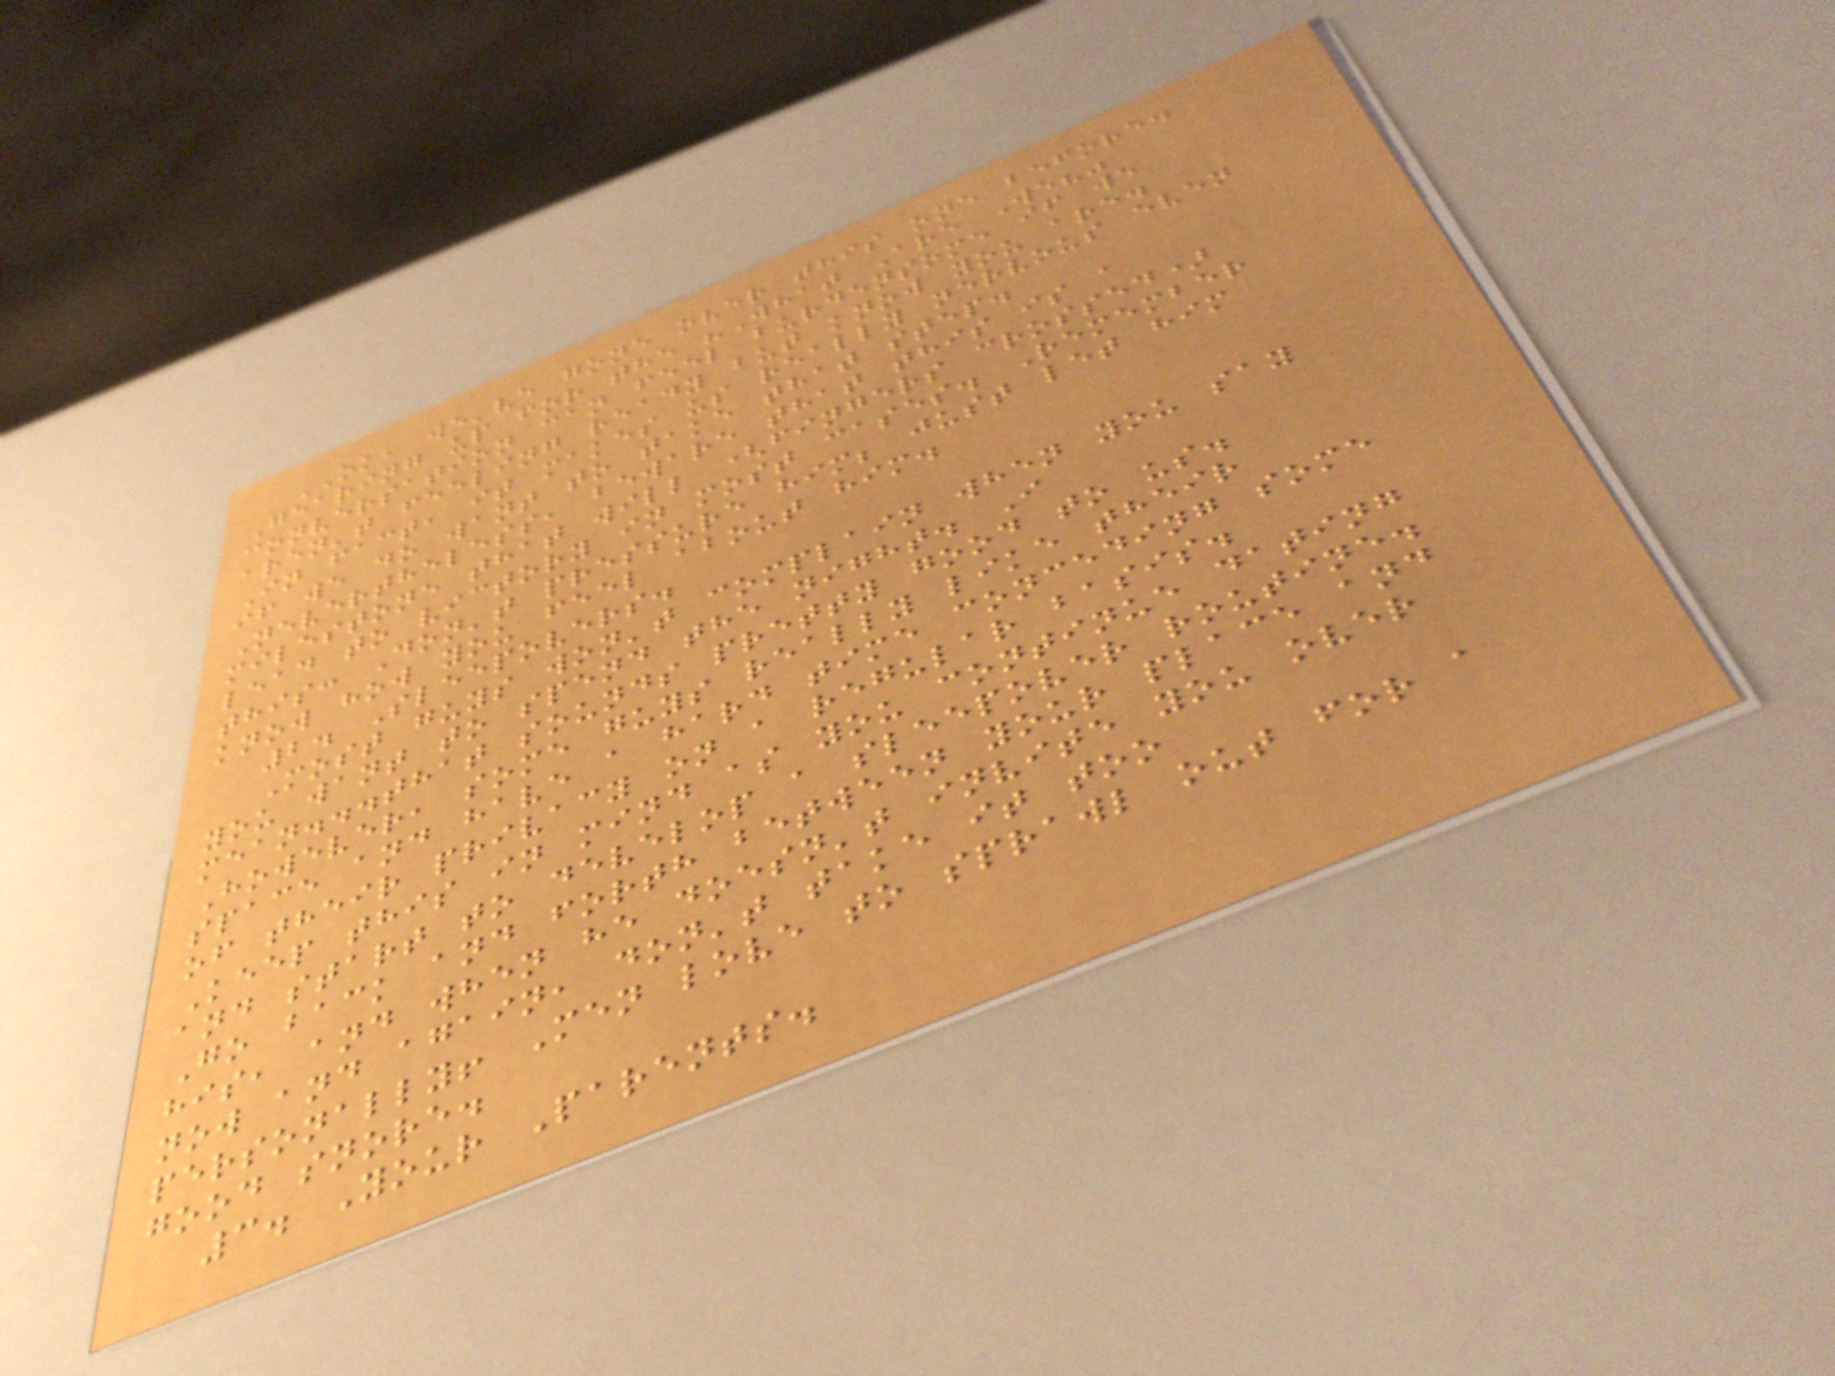OK, we've gone over this one before.
Gearing up for the "What Are We?"
conversation can feel burdensome if we
aren't feeling ready but know you are.
In fact, it makes us really nervous even
if we do want to take that step.
Nevertheless, beware that this is a
milestone that will (fingers crossed)
lead to victory in most cases. Remember
this: Don't pressure him; just let him
know how you feel about him.
2. Sleepovers.
Most guys won't complain when you say
you want to spend the night. I
mean...that sounds pretty good to us.
However, some guys really like their
space and have a hard time conceding some
of their privacy on a regular basis.
Keep this in mind as you continue dating
and start to develop a sleepover routine.
Go back and forth between your place and
his, and when he doesn't invite you over
now and again, don't take it too
personally! Men love to sprawl out for a
good snore.
3. Your Parents.
